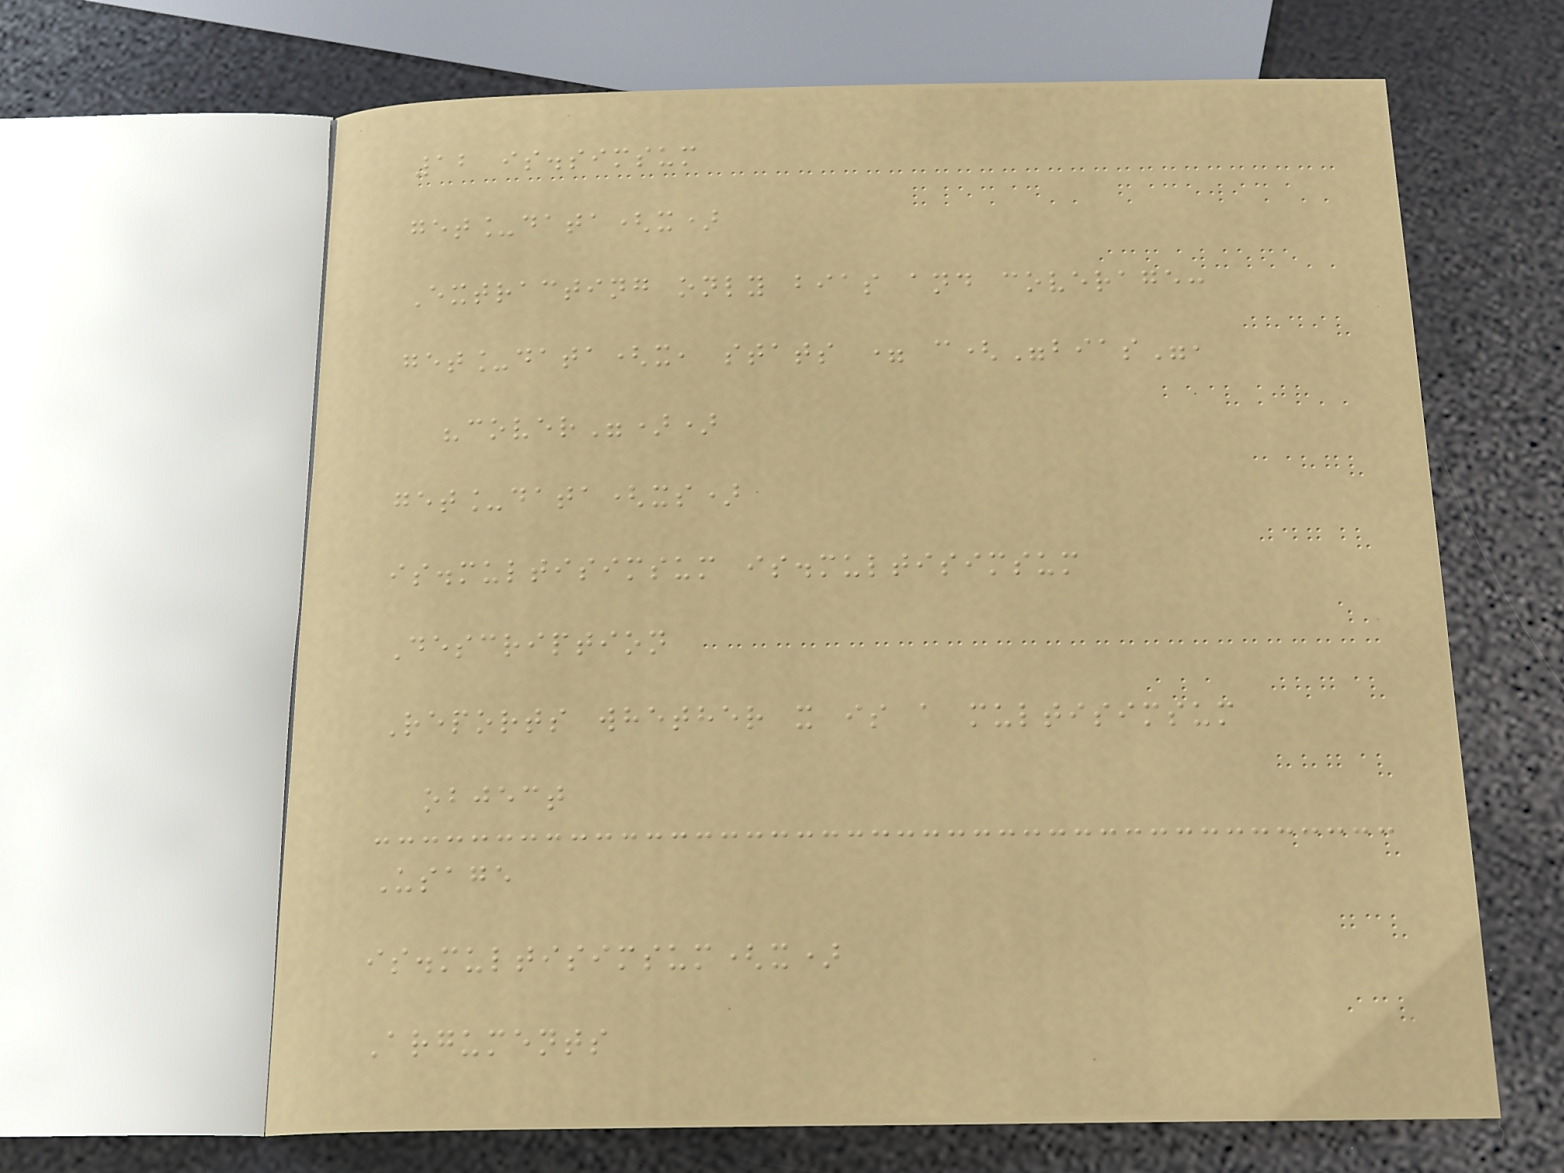12 is.simsum
get_data(x)
Extracting only bias and coverage:
get_data(x, stats = c("bias",
"cover"))
get_data(xs)
is.multisimsum is.multisimsum
Description
Reports whether x is a multisimsum
object
Usage
is.multisimsum(x)
Arguments
